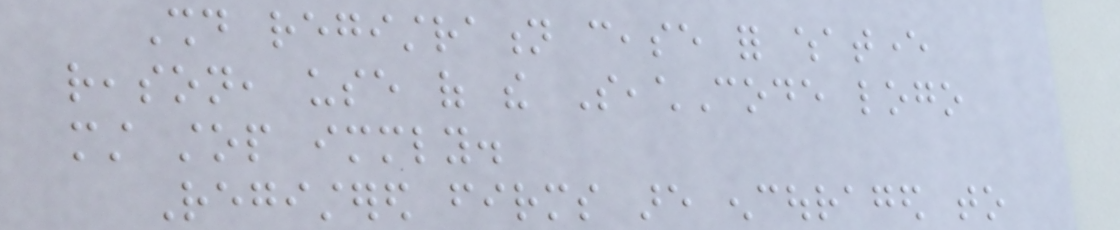Should registration cease for whatever
reason, use of the SeachCode logo
must stop immediately.
Registered firms are encouraged to
